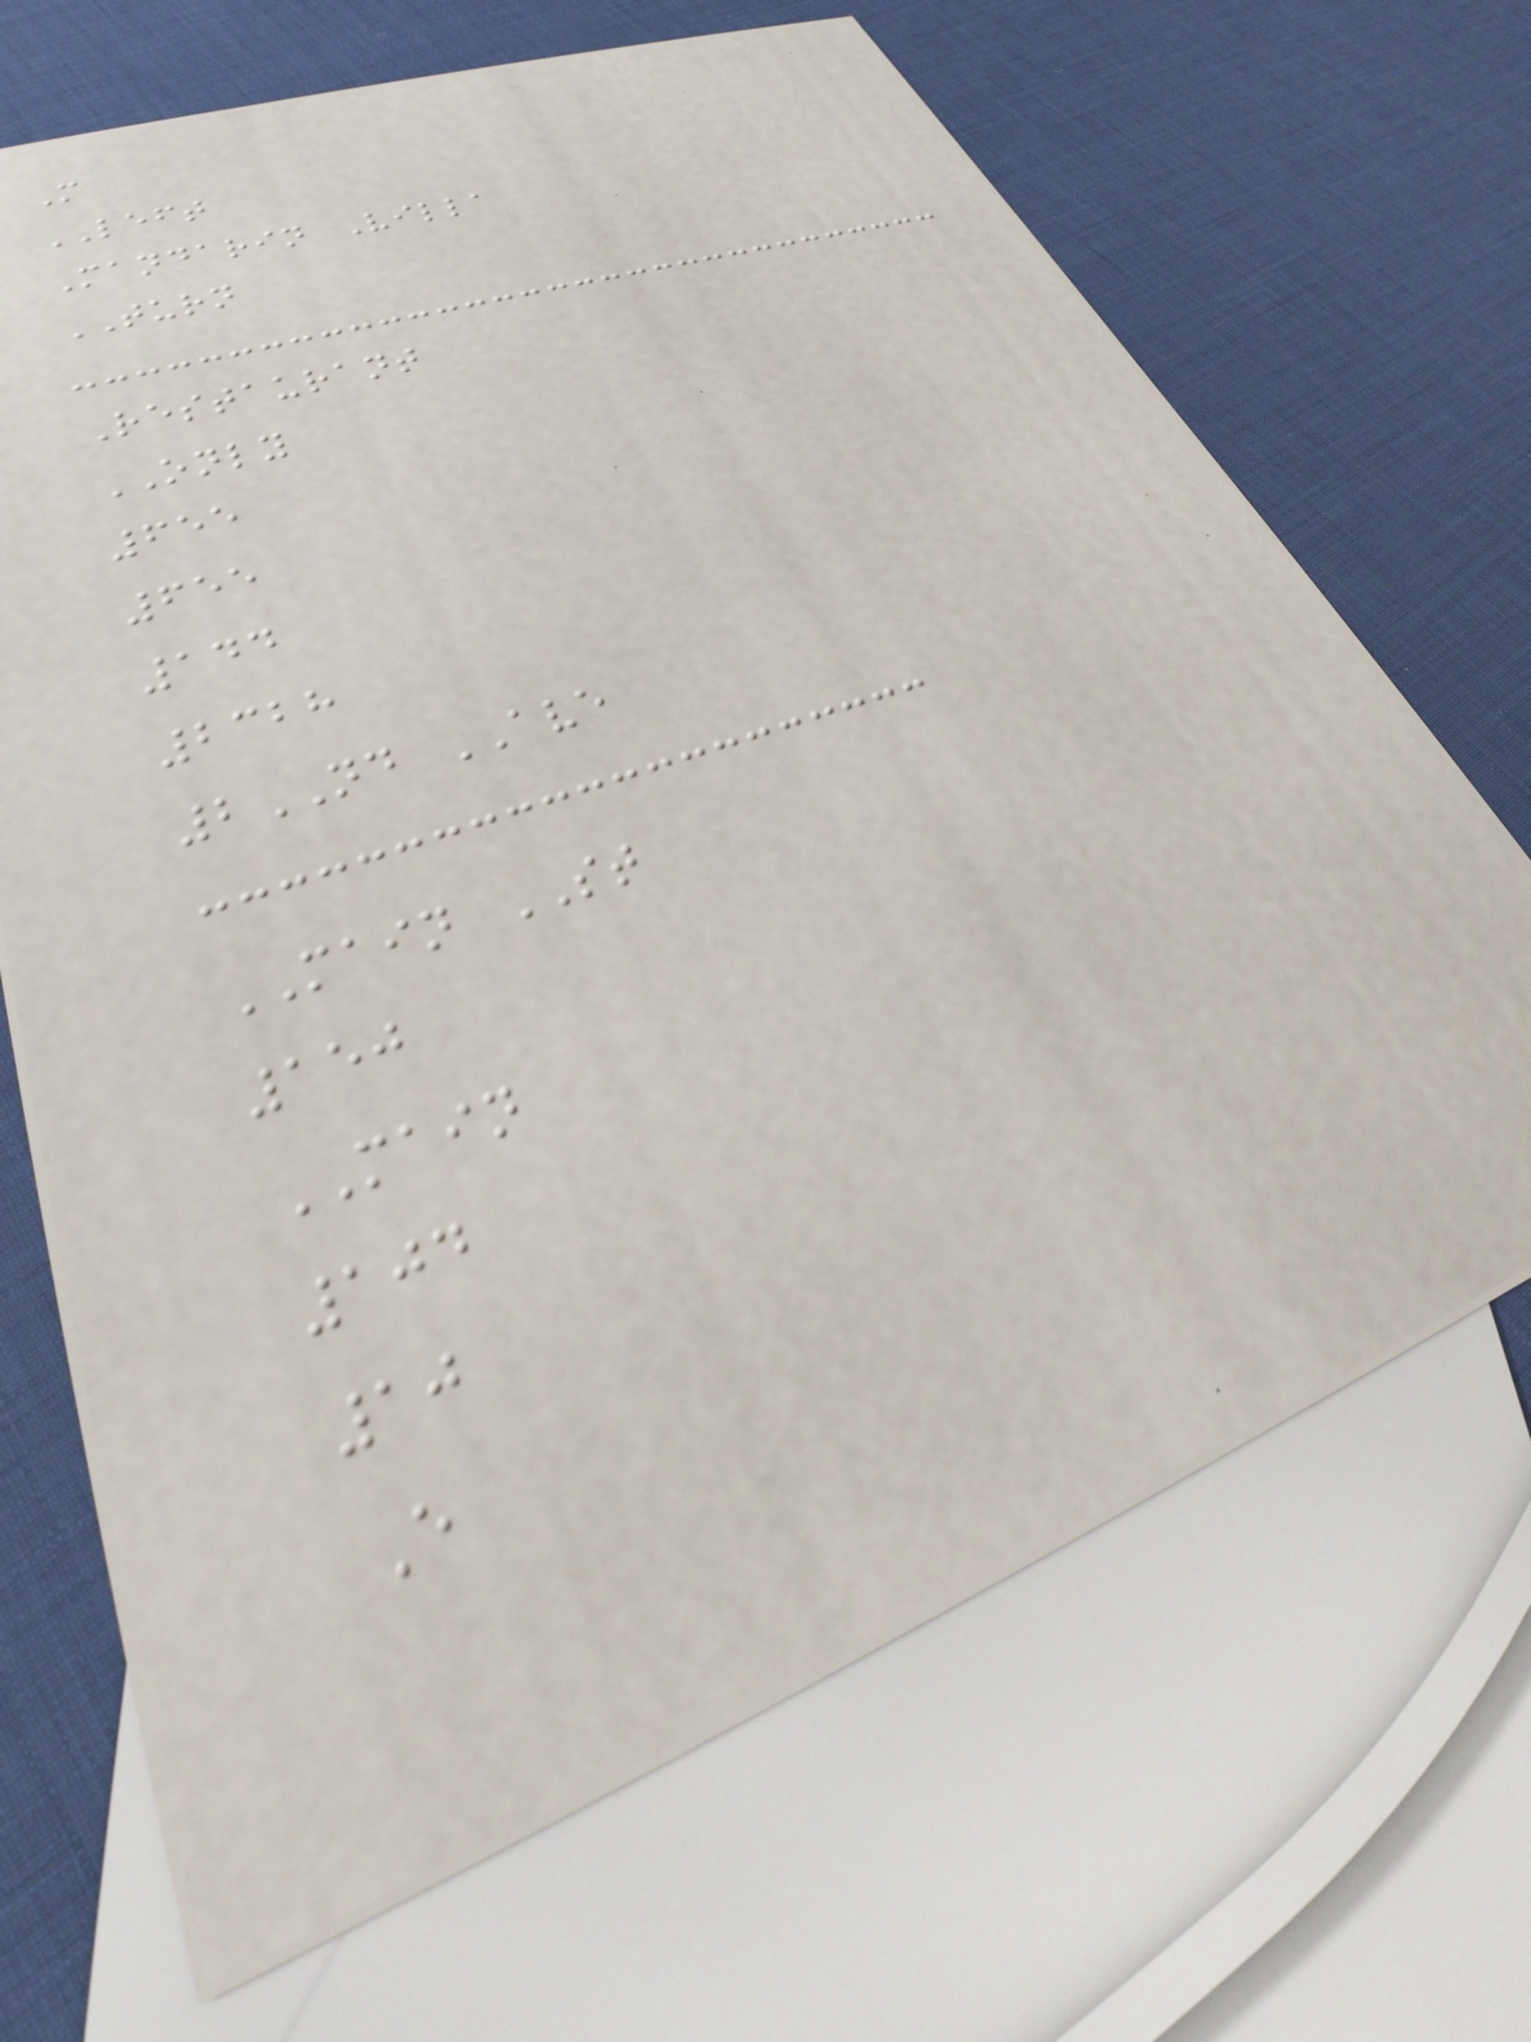M
LEFT
Mandarin Villa
TURN
Restaurant
ONLY
655
655
144
2328
2ND AVE
MAIN ST
150
MAIN
104
10
E
